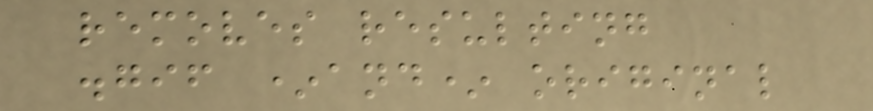removes resulting
.gif *and* original
